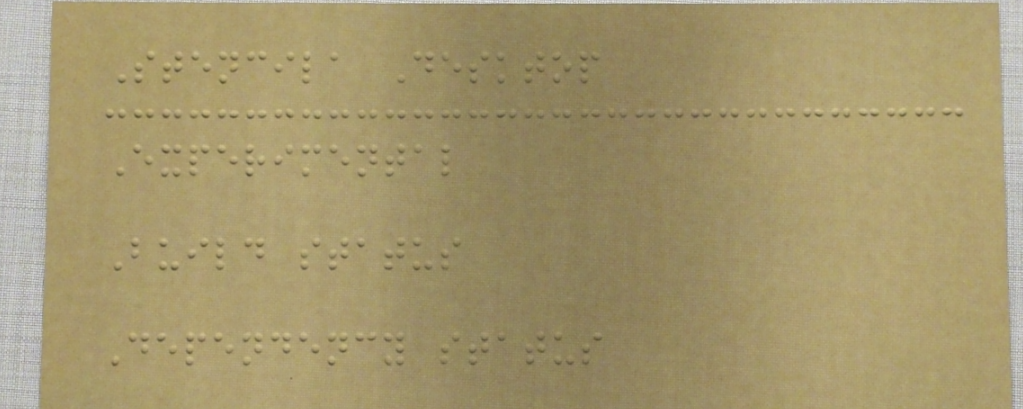Stencila Desktop
Experimental
Build status
Dependency status
